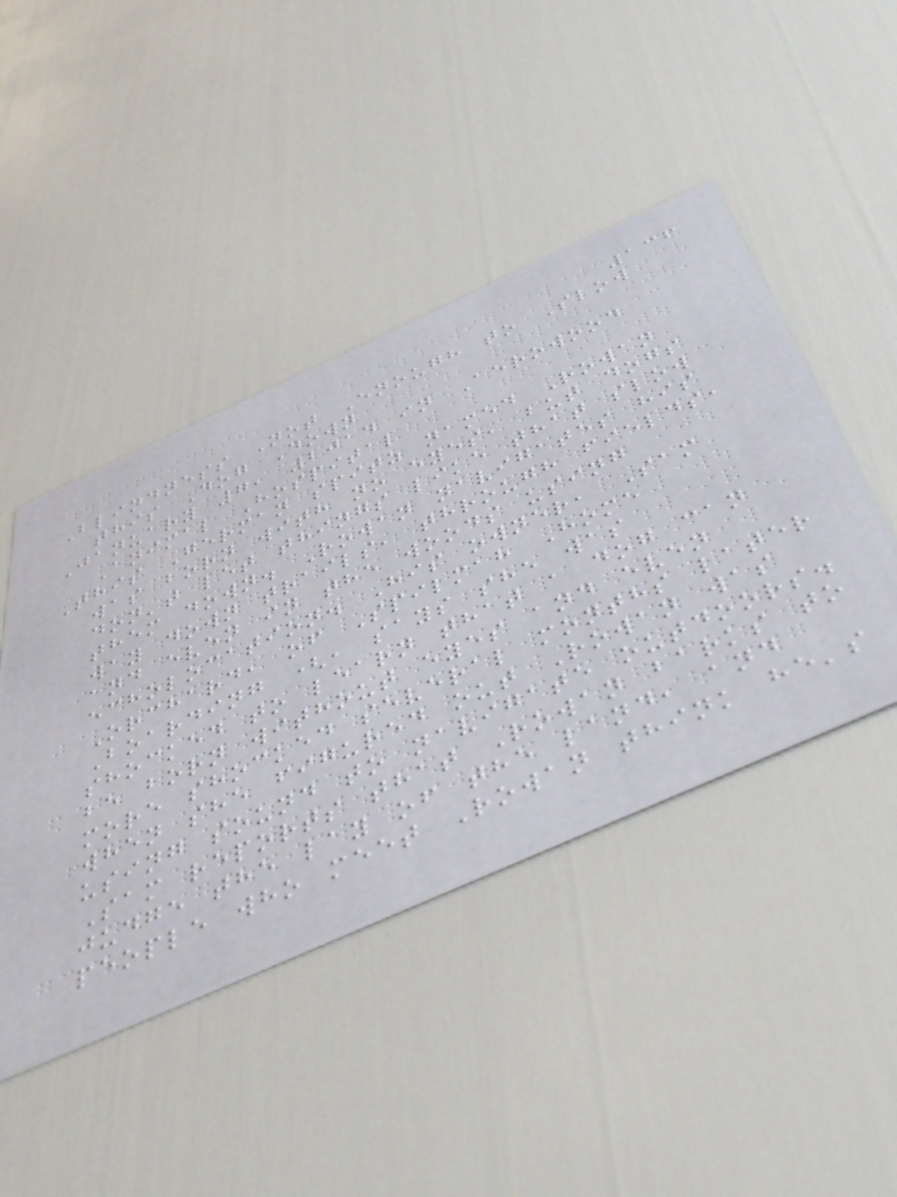136
Blindness Not Enough to Slow
this Dog Down
January 7, 2014 in Aerowood
Animal Hospital
This German spitz named Rowan
was born with no eyes, but dogs
don't let things like that slow
them down. Rowan navigates his
way down trails, through fields,
and even in the woods using
echolocation. His owner, Sam
Orchard, of Spilmah Home
Boarding (, says she was
shocked to learn that a dog can
be born without eyes and even
more shocked several months later
when she figured out Rowan was
using sound to navigate outdoors.
Sam reports that Rowan barks to
judge the lay of the land, and
people who meet Rowan think he's
